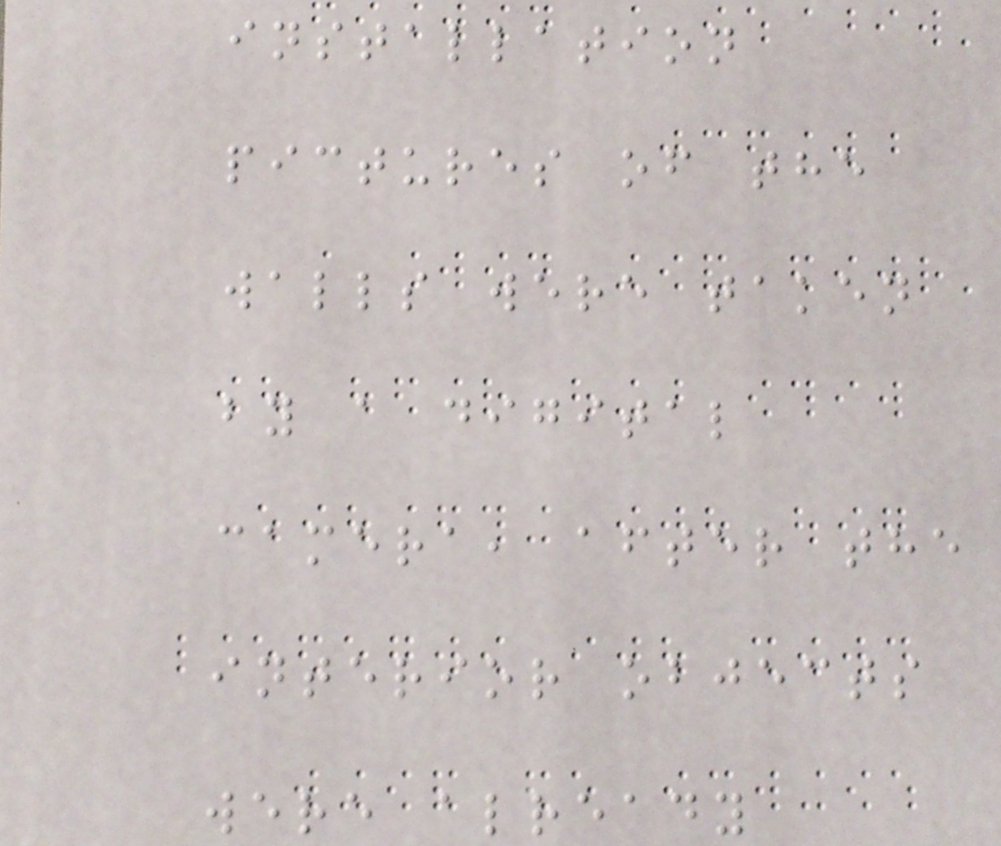installation
pictures of the
walls were taken
by a digital
camera, after the
interior objects
were already
